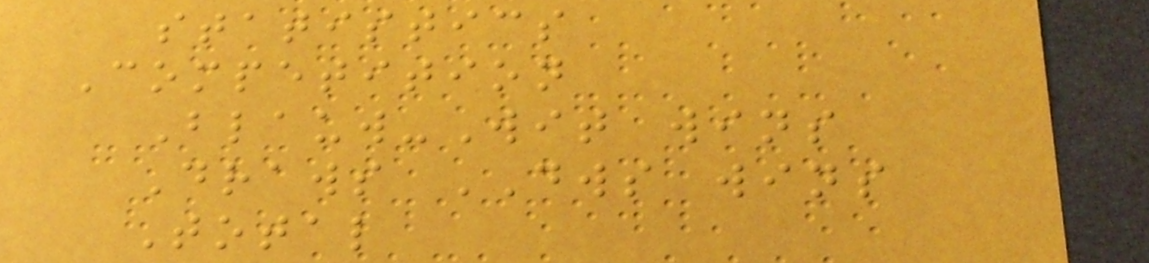statistics
Competition
Blauw-Wit wins
Draws DWS wins
Total
